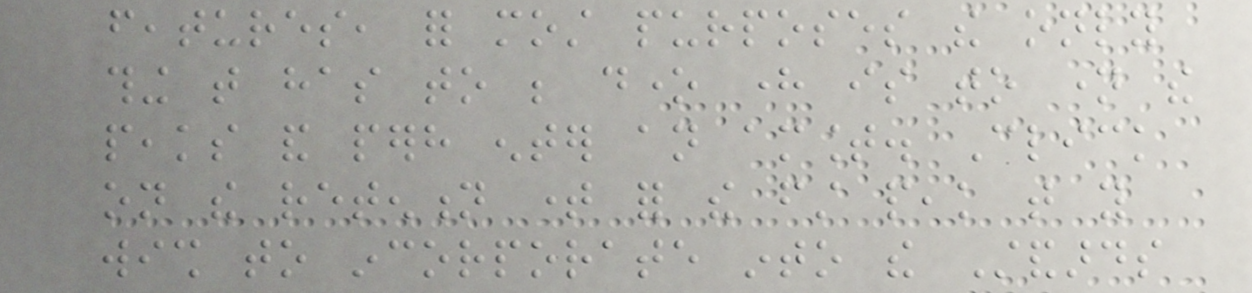features, for most purposes the only
thing that has to be done here is to name the
peaks and perhaps enter an amount. Click
on the retention time for the first peak that you
wish to incorporate into the Standards
